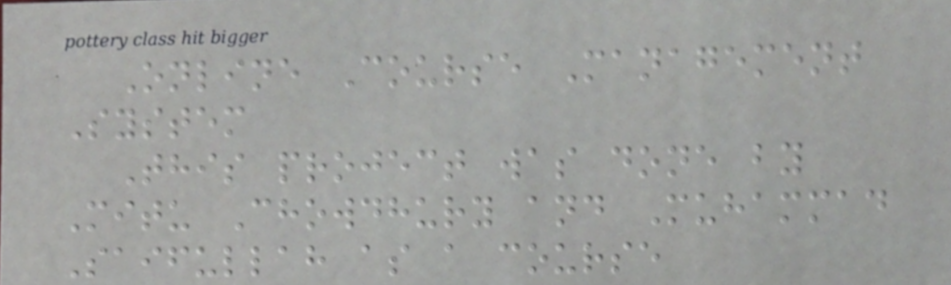Online Course Management
System
This project was done by
Mitu Chowdhury and Muhammad
Saifullah as a course
